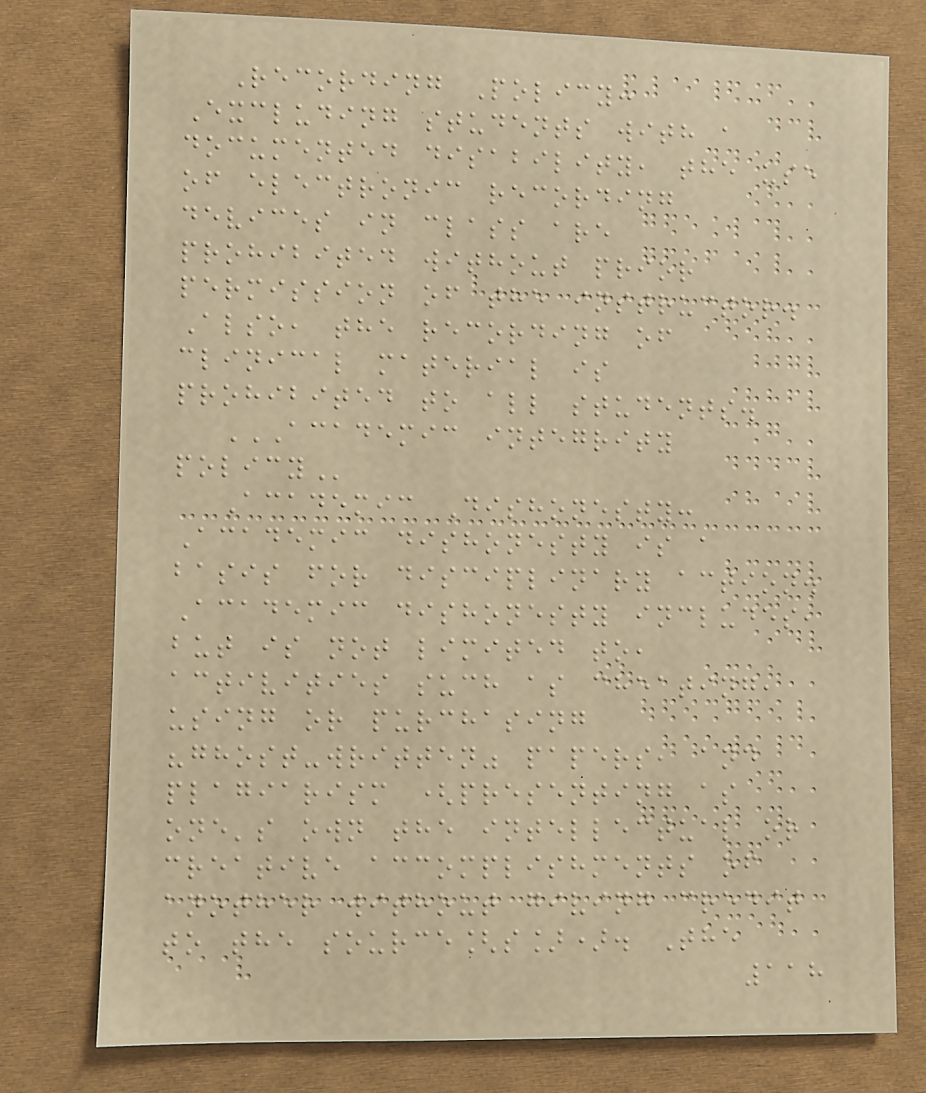Recording Policy:
Excluding students with a
documented disability, the use
of electronic recording
devices in class are
prohibited without prior
permission of the instructor.
Also, the recording of
clinical material is
prohibited to all students.
ACADEMIC INTEGRITY
POLICY
Academic Dishonesty:
Academic dishonesty is a
basis for disciplinary action.
Academic dishonesty includes,
but is not limited to,
activities such as cheating,
using or purchasing
"ghost-written" papers, and
plagiarism (presenting as
one's own the intellectual or
creative accomplishments of
another without giving credit
to the source[s]). The
118
